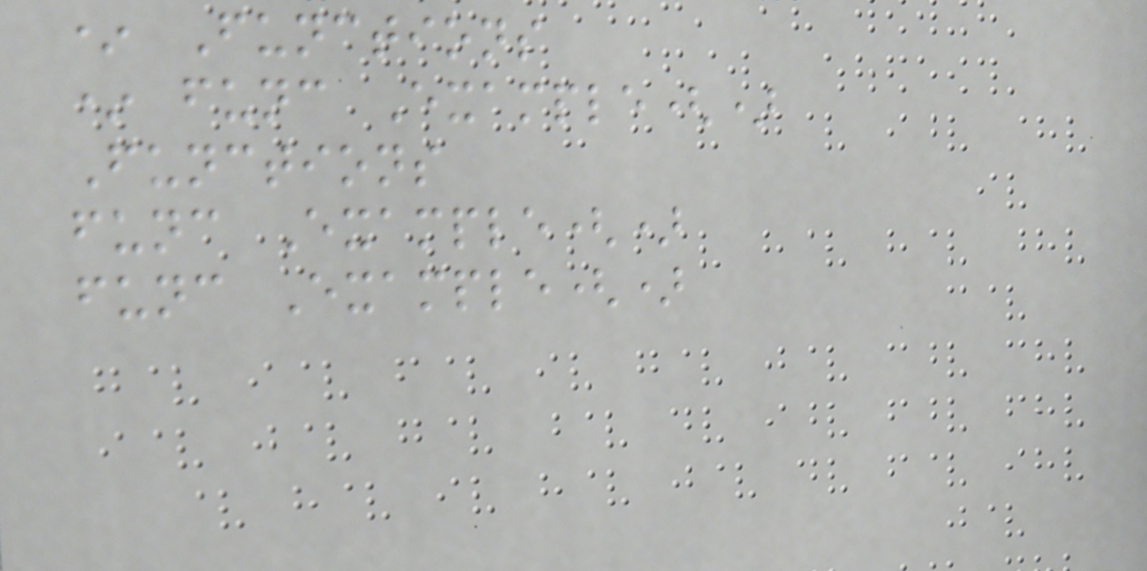* Functions
* func Example()
Functions
func Example()
func Example()
